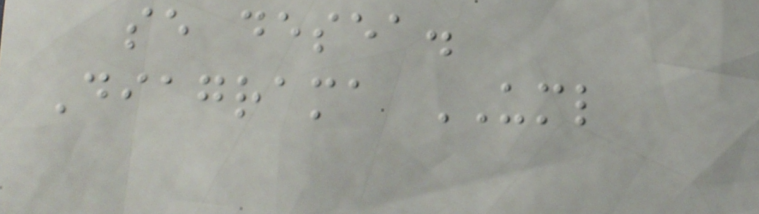se desea.
Diagrama UML
